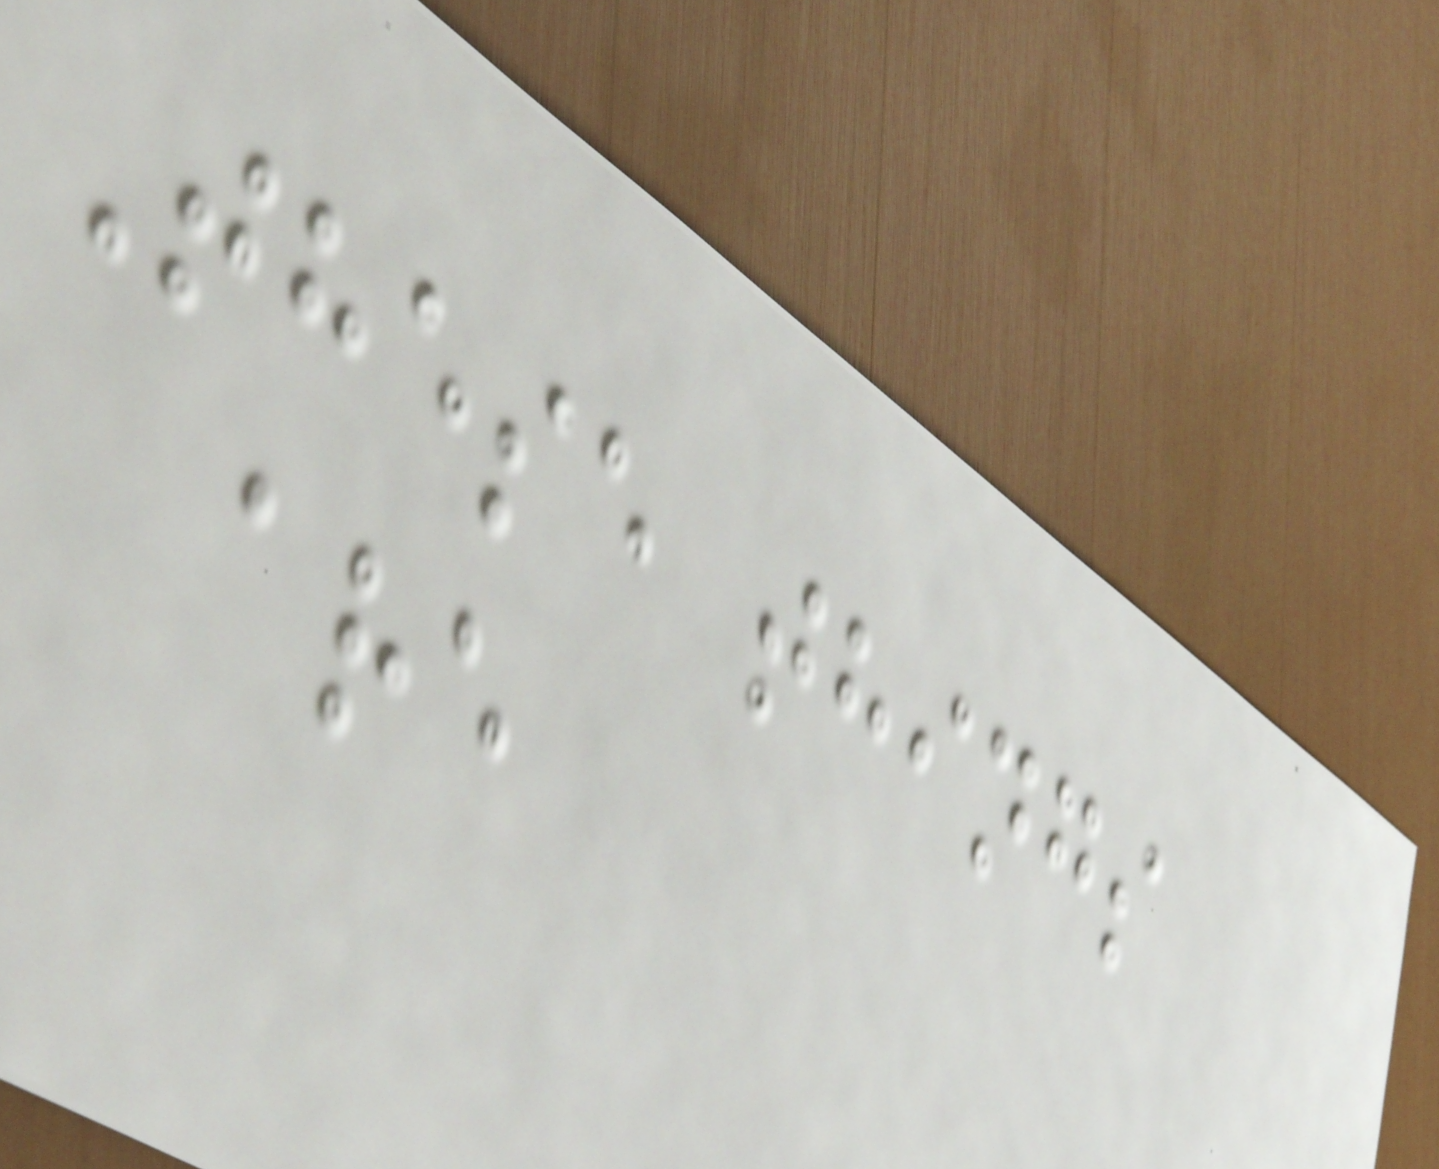These things
are
